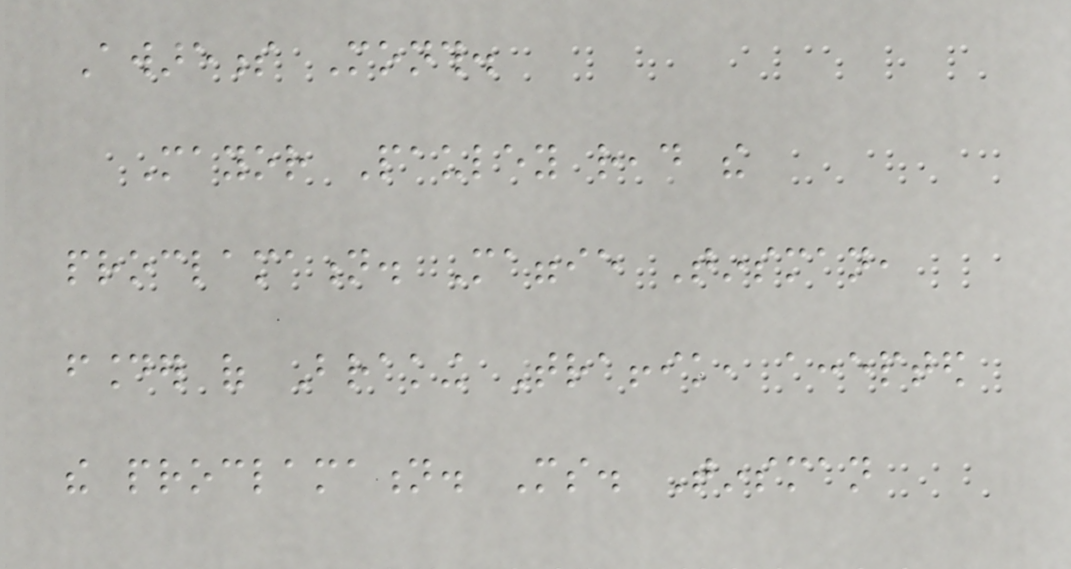Awareness Month.
Mayor Pauley read the
proclamation. Maggie Tinsman,
founder of Braking Traffik, accepted
the proclamation. Ms. Tinsman
